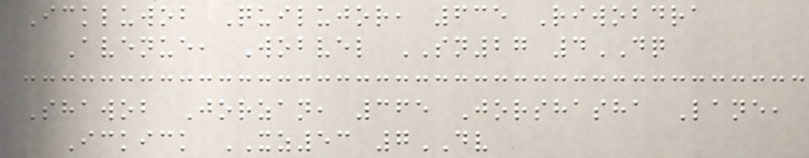Ickluwob Quilujor, 635 Riwobdra
Avenue, Wobvel SN27 4DQ
Shawob Jorzan, 365 Jorshasha Lane,
Ickick XZ53 7DV
